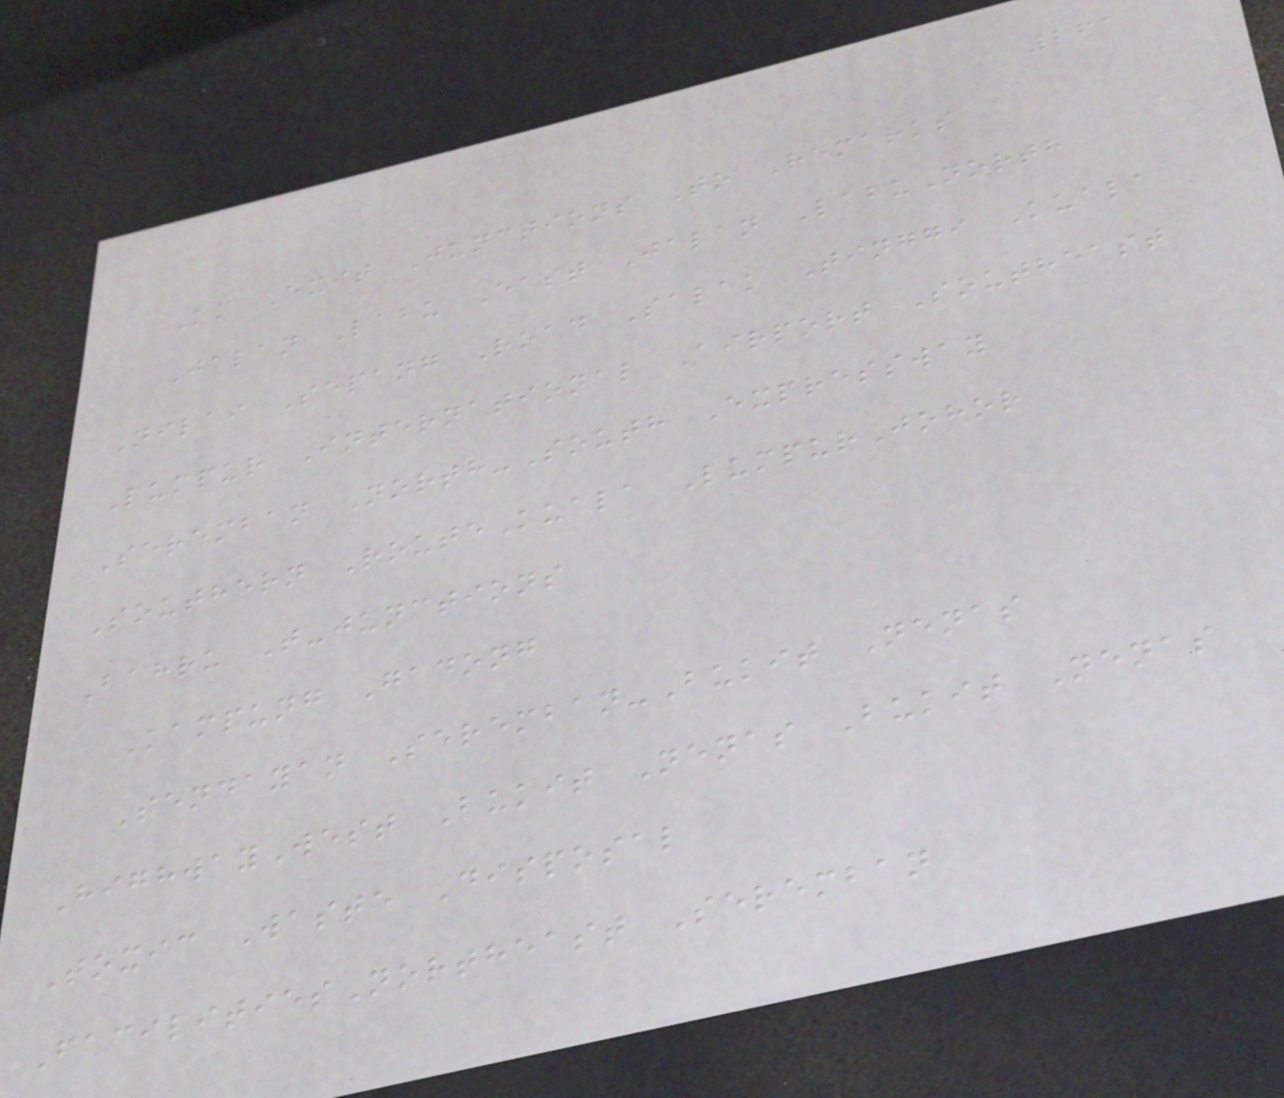261
Km Exit Junctions To Remarks
Jalan Labu East Jalan LabuNorth
Nilai Sepang Road Salak Tinggi Kuala
Lumpur International Airport Southeast
Seremban North-South Expressway
Southern RouteKuala LumpurJohor
Bahru T-junctions
Kampung Gadong
Sendayan Seremban-Bukit Nenas
HighwayWest Bukit Nenas Bukit Nenas
Toxic Waste Disposal
FacilitiesNortheast Seremban
